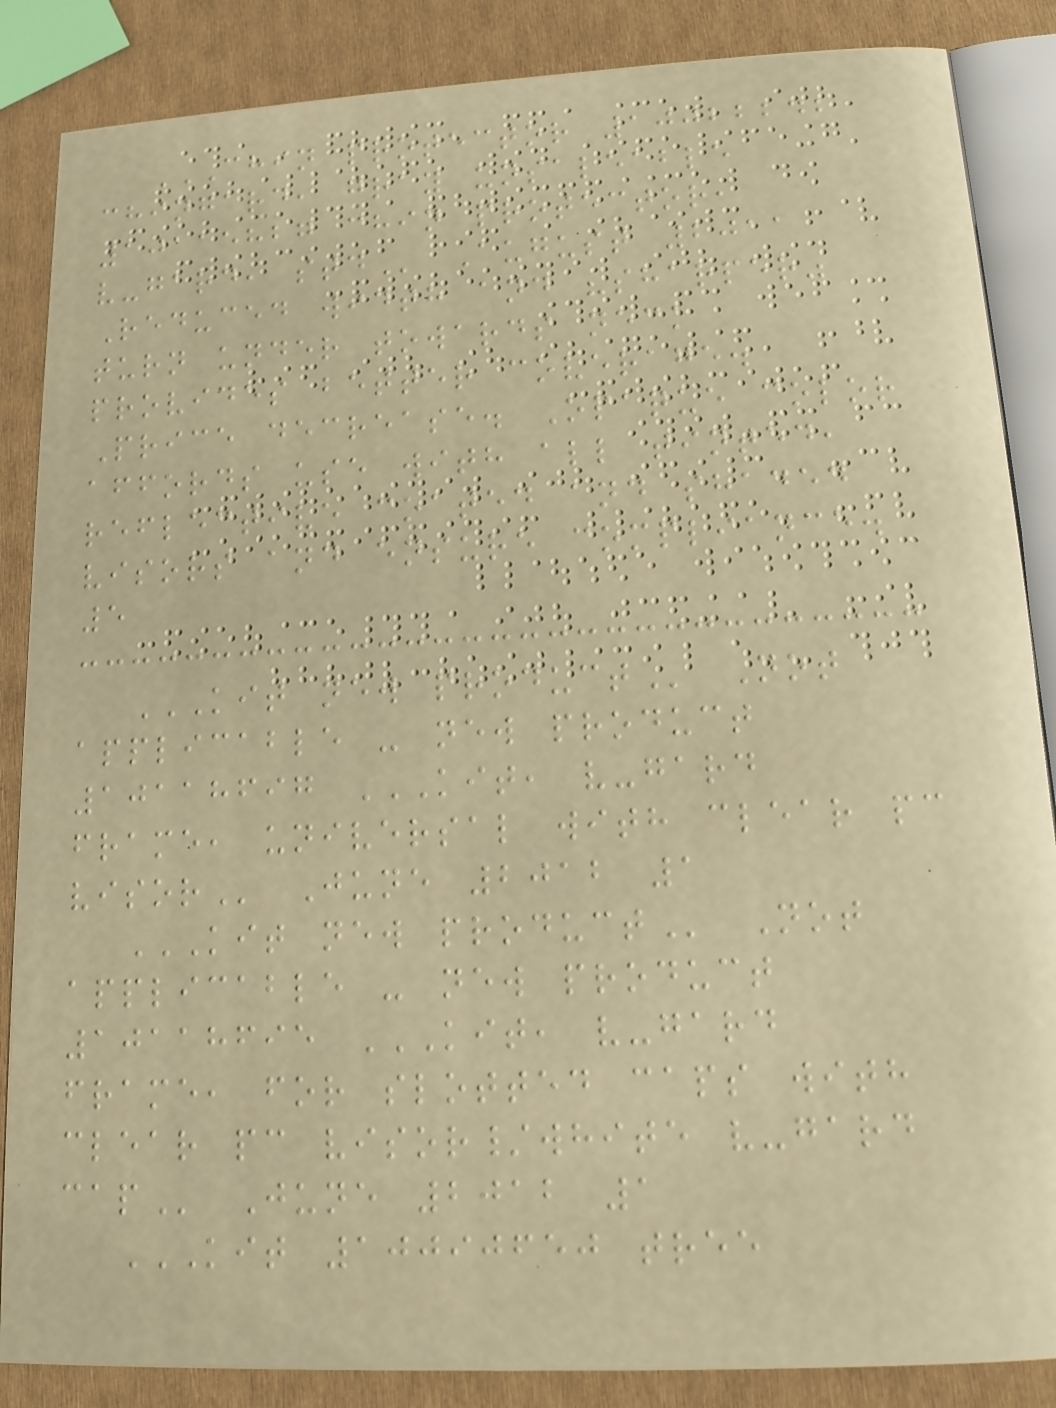CHIN PROTECTOR 10022242
CHINGARD, GRAY UNSALEABLE
10115827 CHIN PROTECTOR,
V-GARD, STD August 2011
Reduced width and "sharper"
turn under towards neck
provides better coverage.
Price decrease. Opaque color
affords use with all tinted,
reflective coated and shaded
visors and ensure compliance.
5
KIT NEW PRODUCT Not
applicable - new product
10118697 KIT, V-GARD
FRAME, UNIVERSAL WITH CLEAR PC
VISOR June 2012 1
KIT NEW PRODUCT Not
applicable - new product
10118695 KIT, V-GARD
FRAME, FOR SLOTTED CAPS WITH
CLEAR PC VISOR/WHITE V-GARD
CAP June 2012 1
KIT 10090650 TREE
